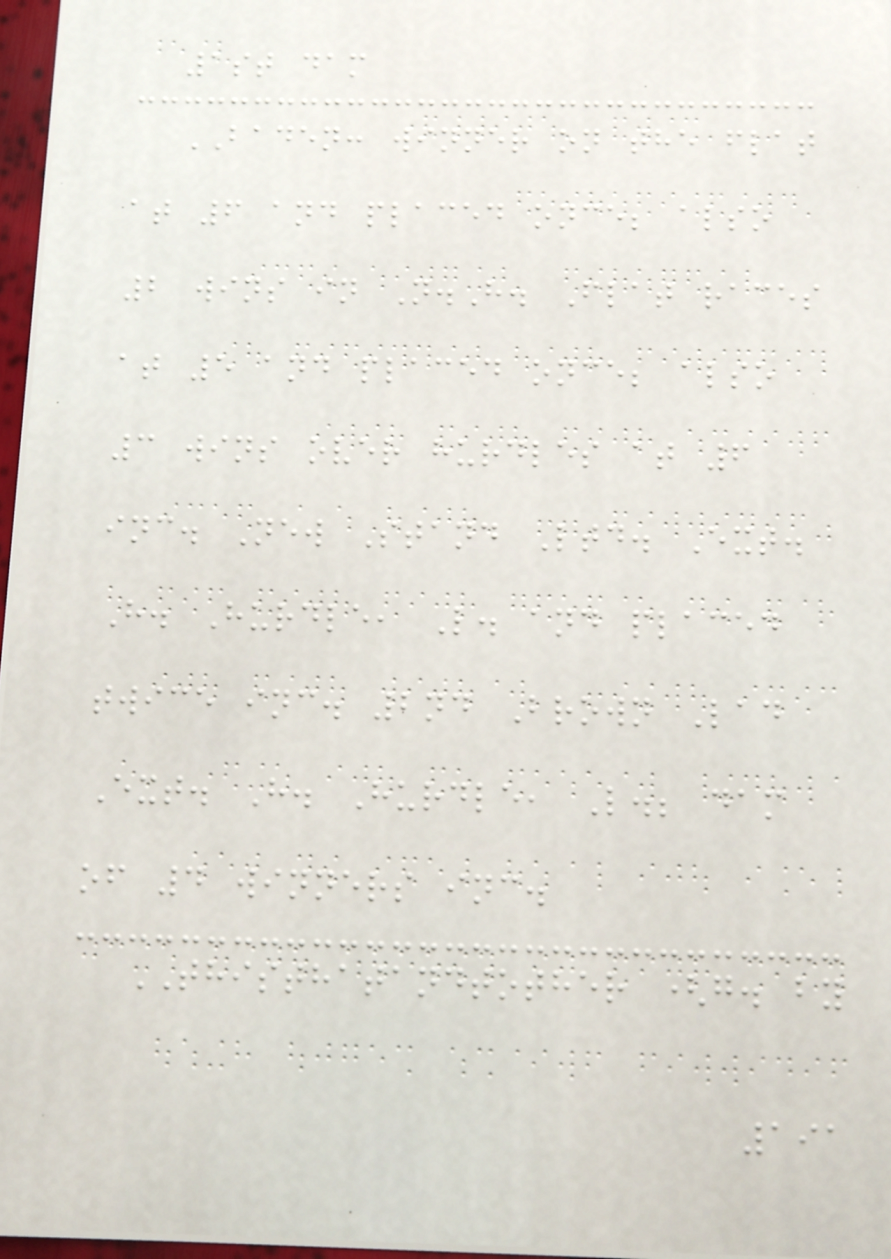1st dam
BADEN: winner on the flat
at 6 and placed once; also
2 wins in N.H. Flat races
at 5 and placed once; also
3 wins over hurdles at 6
inc. New Stand Ltd. Ext.
H. Hurdle, L. and placed
twice inc. 2nd Brown Lad
Ext. H. Hurdle, L.; dam
of 4 winners inc.
THISTHATANDTOTHER (g. by
191
